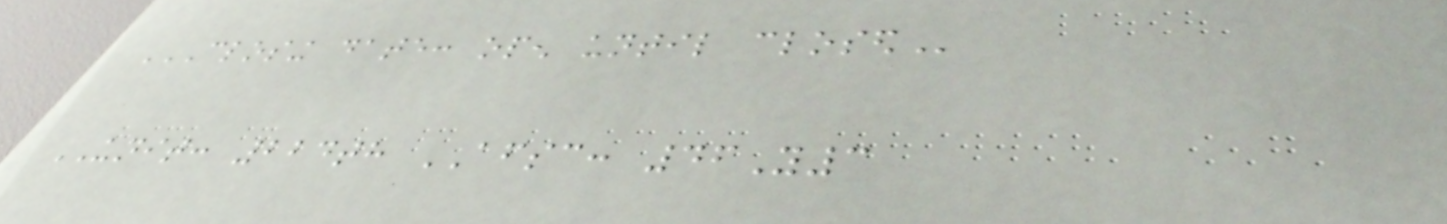CLOSING DATE: OPEN UNTIL CLOSED
UNIT: 224th AFSC: 46Y3
